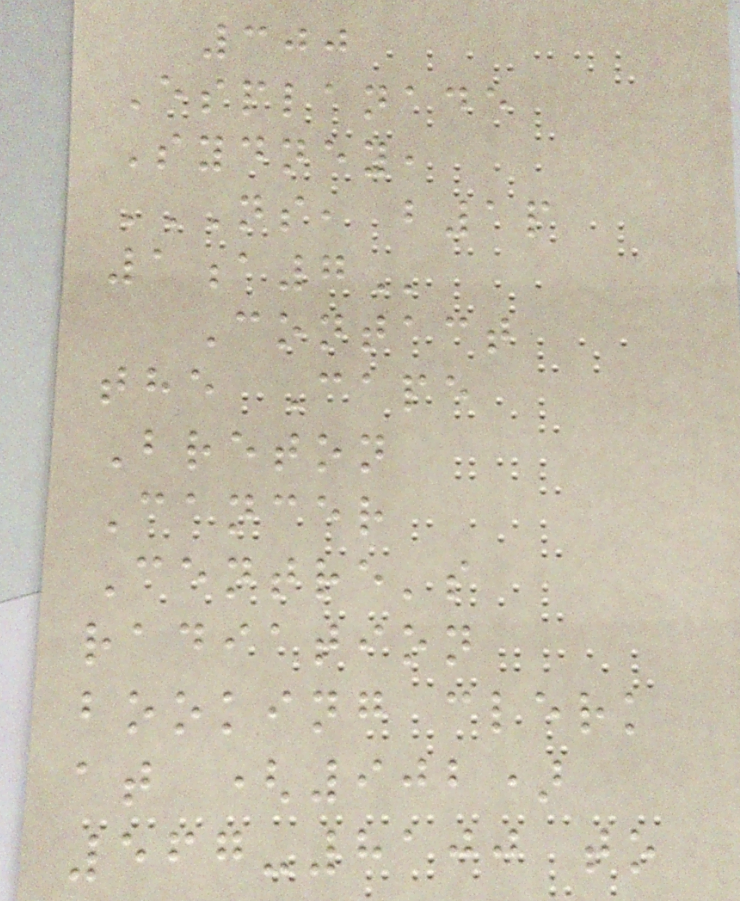300
Esplanade
Sydney,
NS, B1P
1A7
Contact
the Cape
Breton
Cancer
Centre's
radiation
booking clerk
at (902)
567-8100 to
